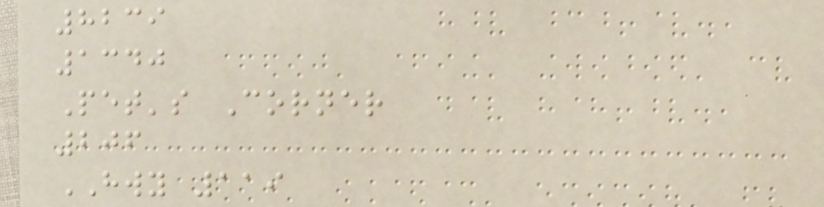8239
1340
Pet's Corner
206
HWY 119
